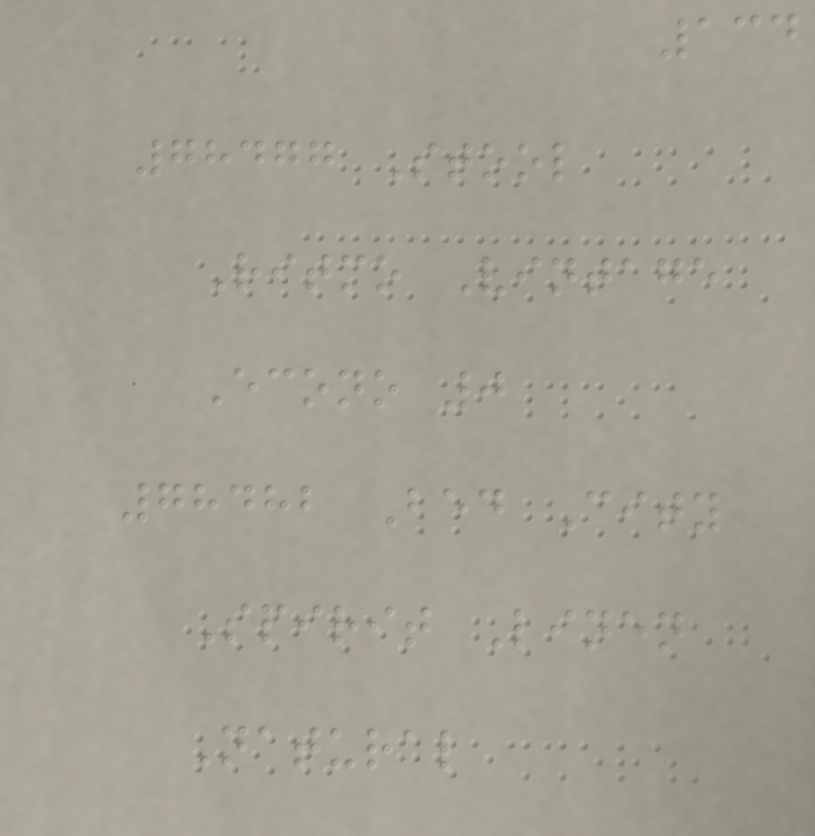134
78477 Stool
Ritmo Vintage
Econo 0
78482 Bed City
Spirit Linen
Natural
